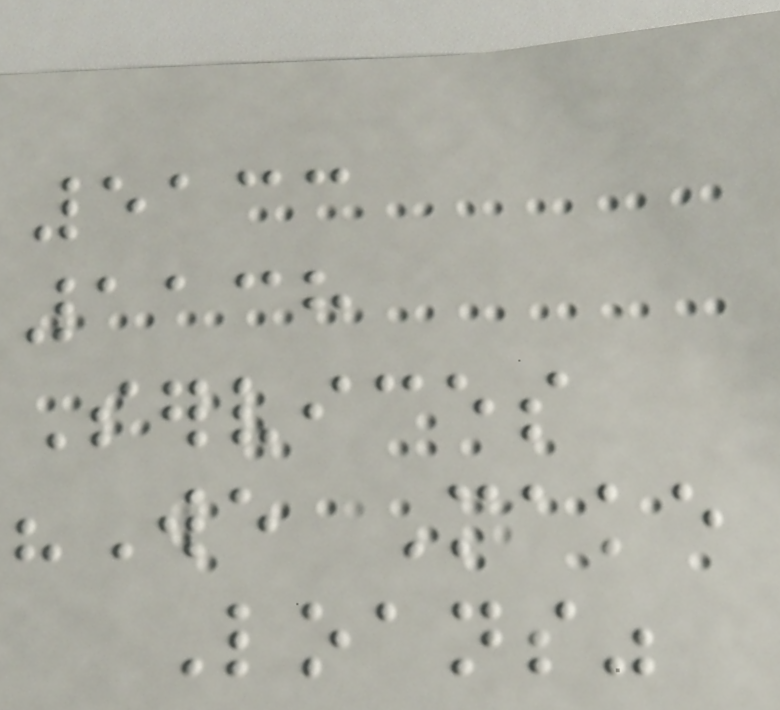5133
1138
Services
"We Make
Loans"
